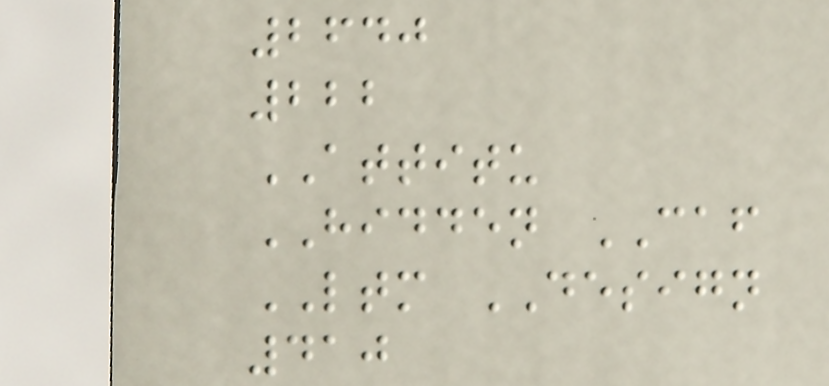2640
222
ATTITU
HIDDEN CAF
LTM DESIGN
410
